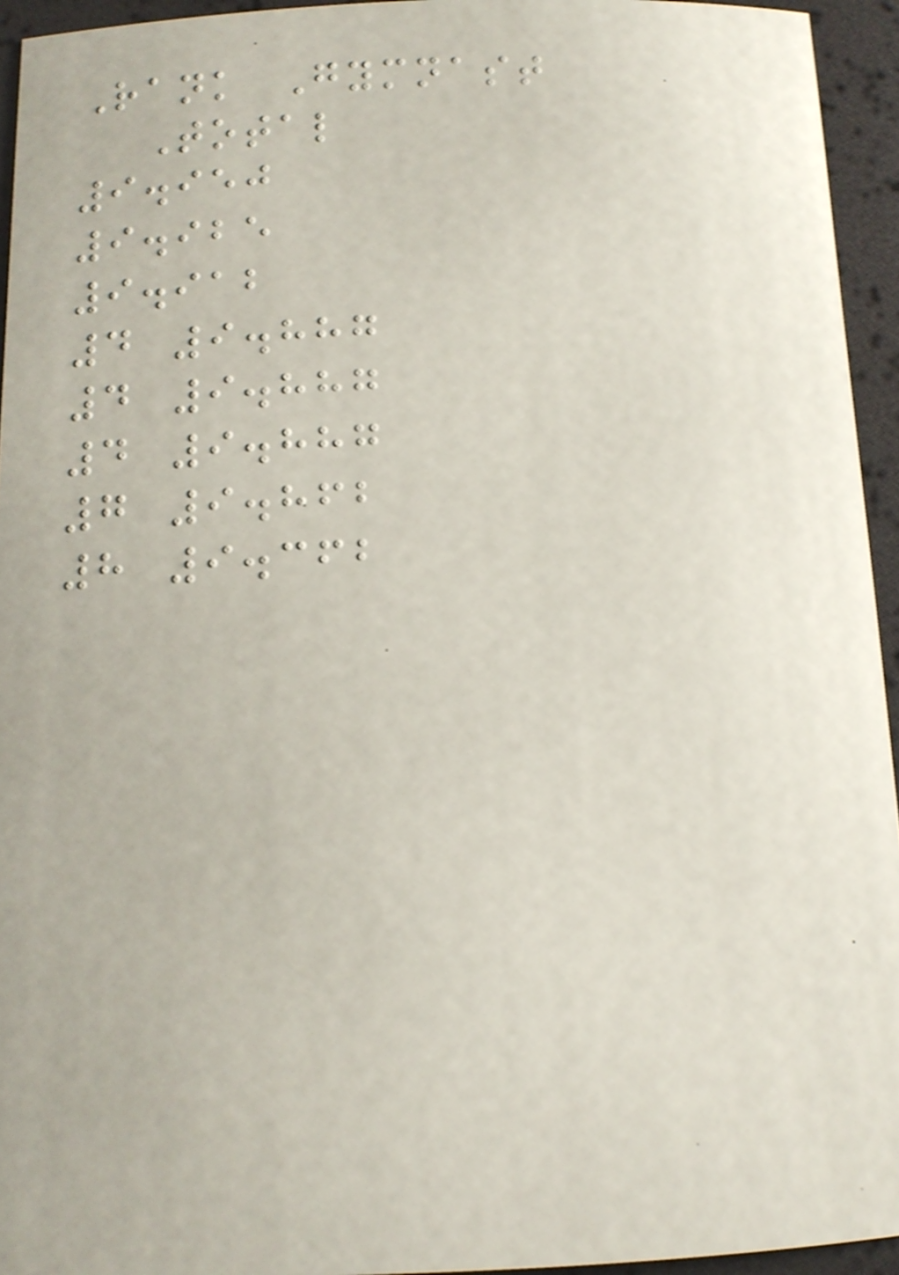Rank Gymnast
Total
9.950
9.925
9.912
4 9.887
4 9.887
4 9.887
7 9.862
8 9.362
